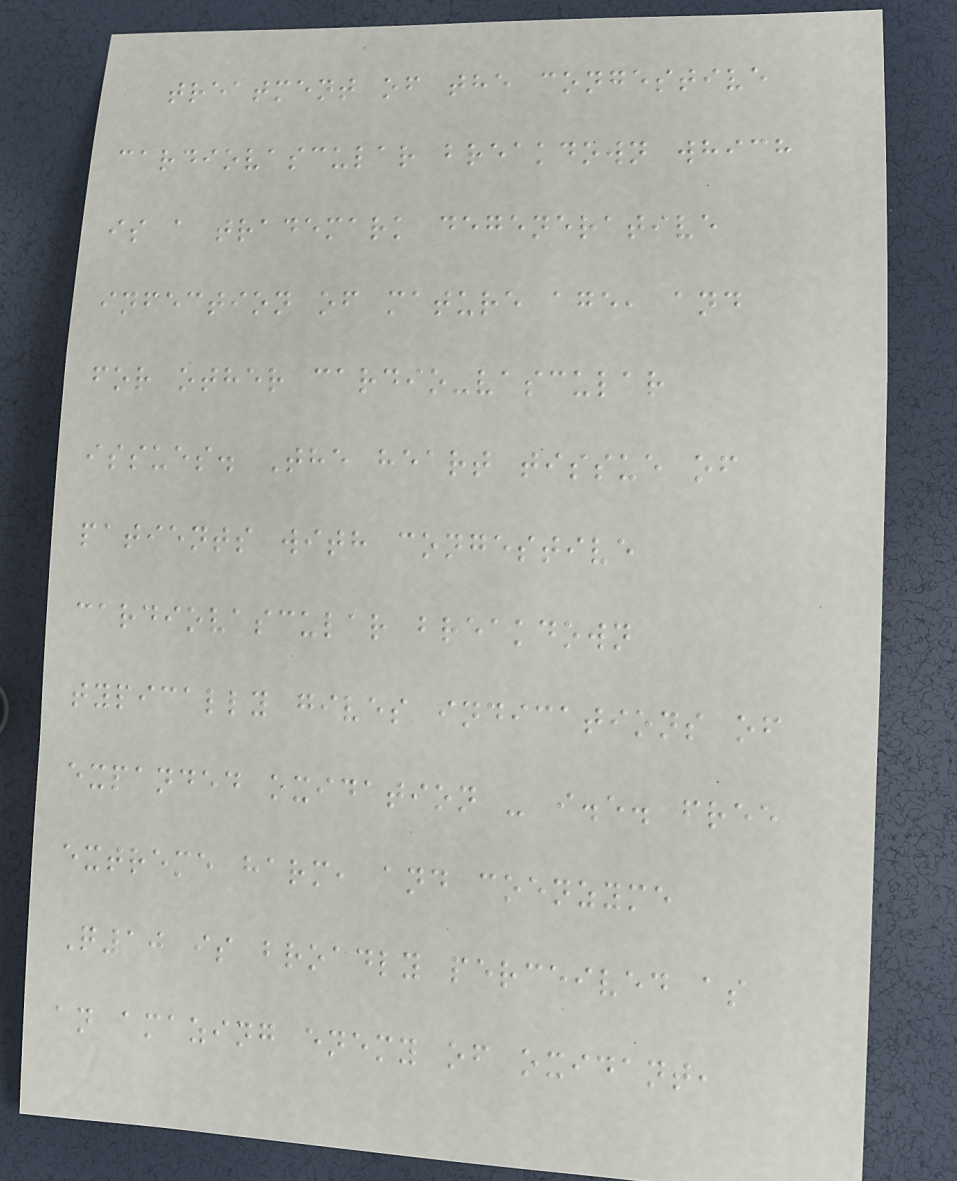treatment of the congestive
cardiovascular breakdown which
is a trademark degenerative
infection of mature age, and
for other cardio-vascular
issues. The heart tissue of
patients with congestive
cardiovascular breakdown
typically gives indications of
expanded oxidation - i.e. free
extreme harm, and coenzyme
Q10 is broadly perceived as
an amazing enemy of oxidant,
